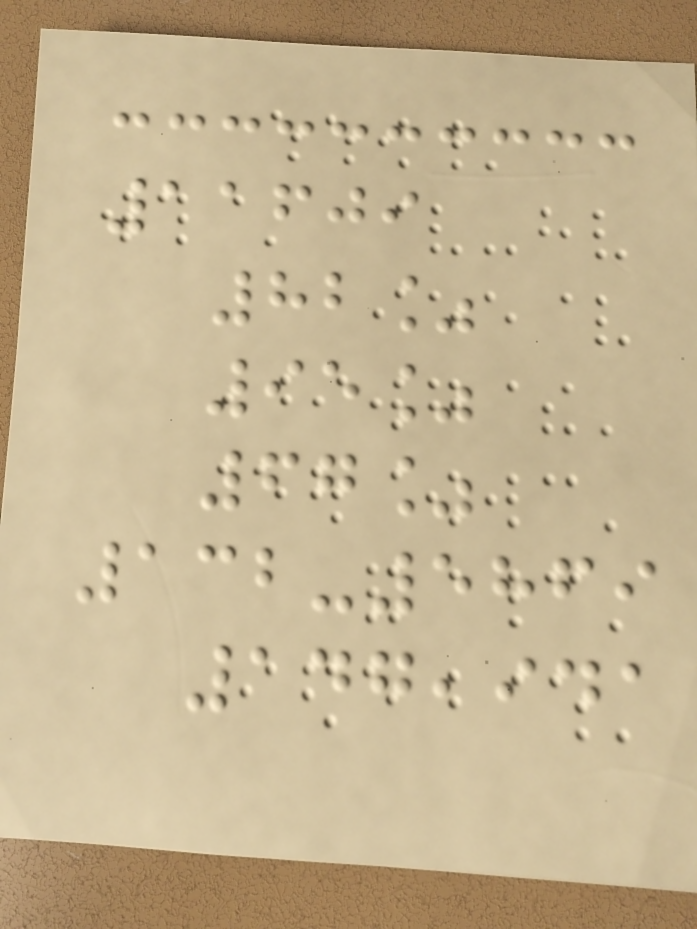11609
82%
95%
67%
132-5869
147,941
